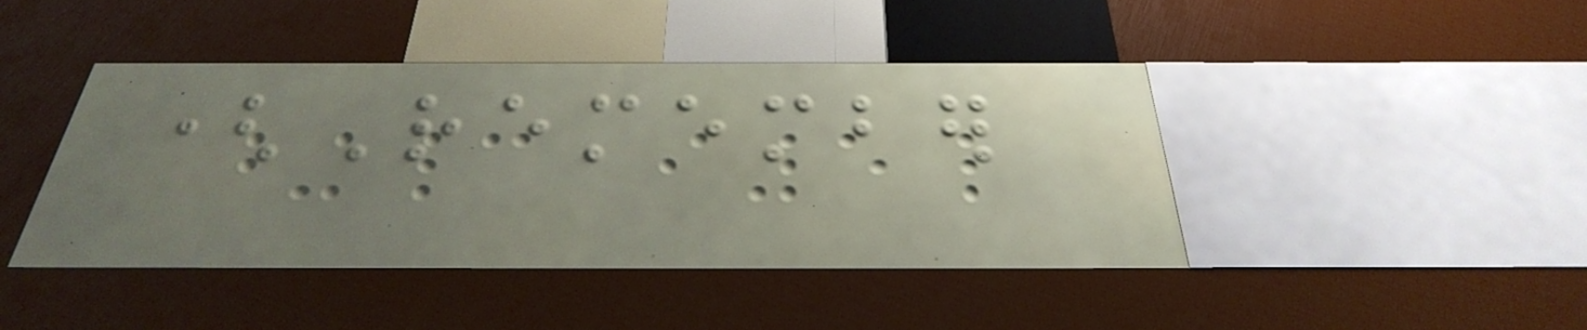(Remember
